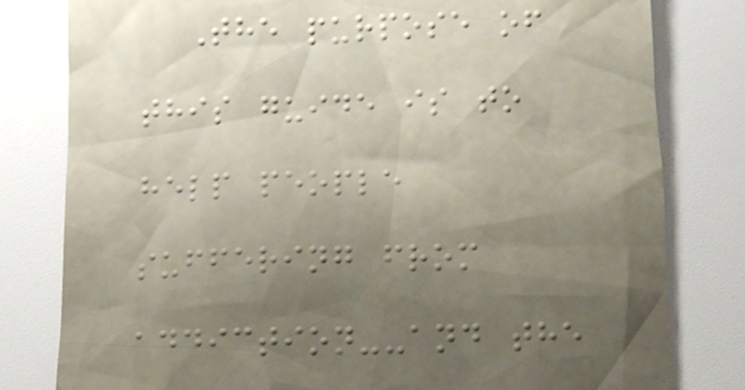The purpose of
this guide is to
help people
suffering from
addiction--and the
